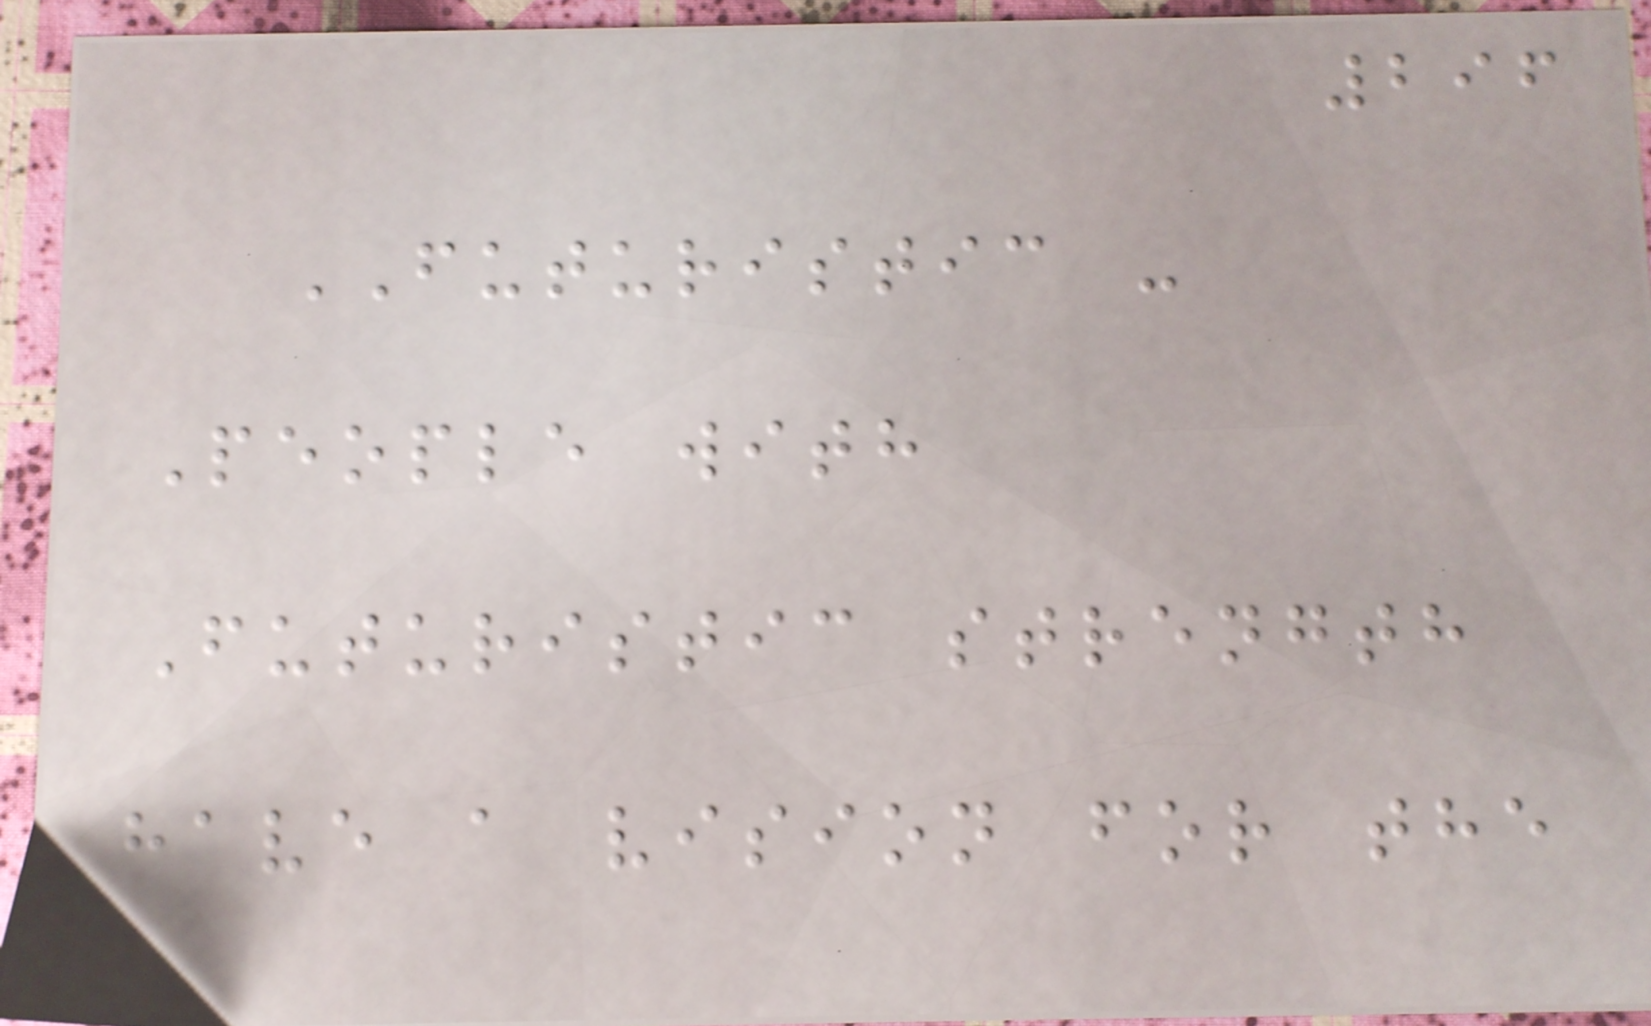296
FUTURISTIC -
People with
Futuristic strength
have a vision for the
